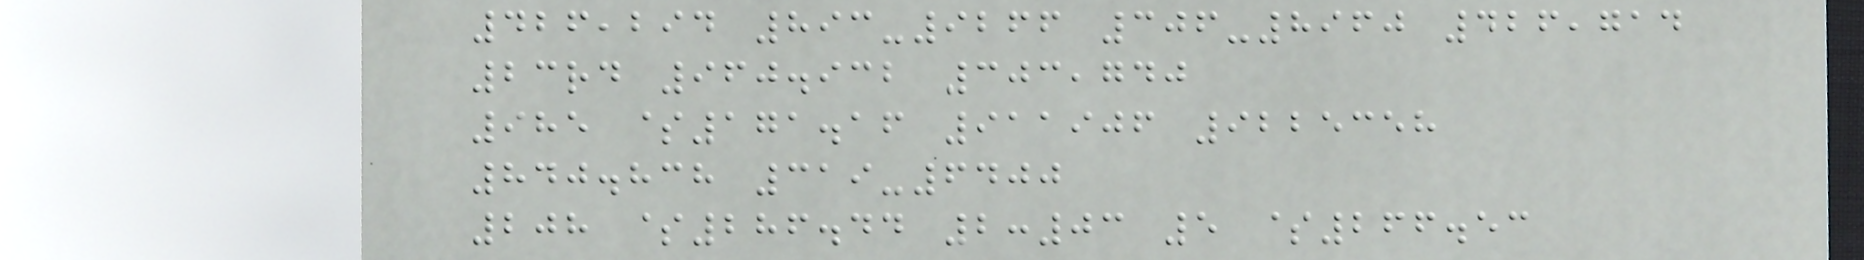426,294 893-9266 306-8960 426,714
23rd 960.932 303,740
985 $171.16 911906 9225358
840.838 319-6400
208 $286.44 2:03 5 $266.53
